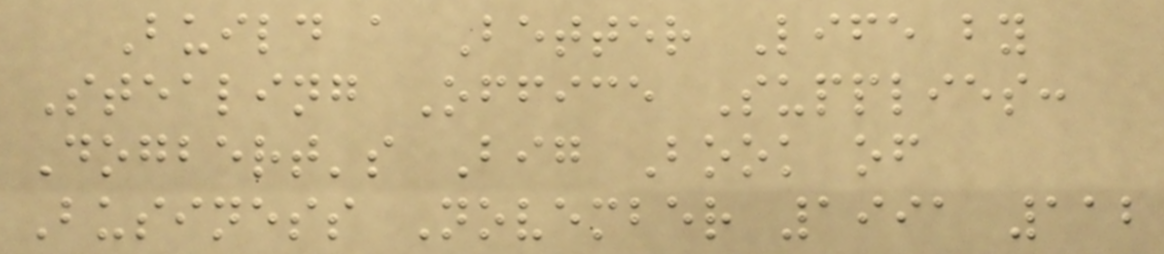Build a Better Life by
Stealing Office Supplies:
Dogbert's Big Book of
Business November 1991 112
